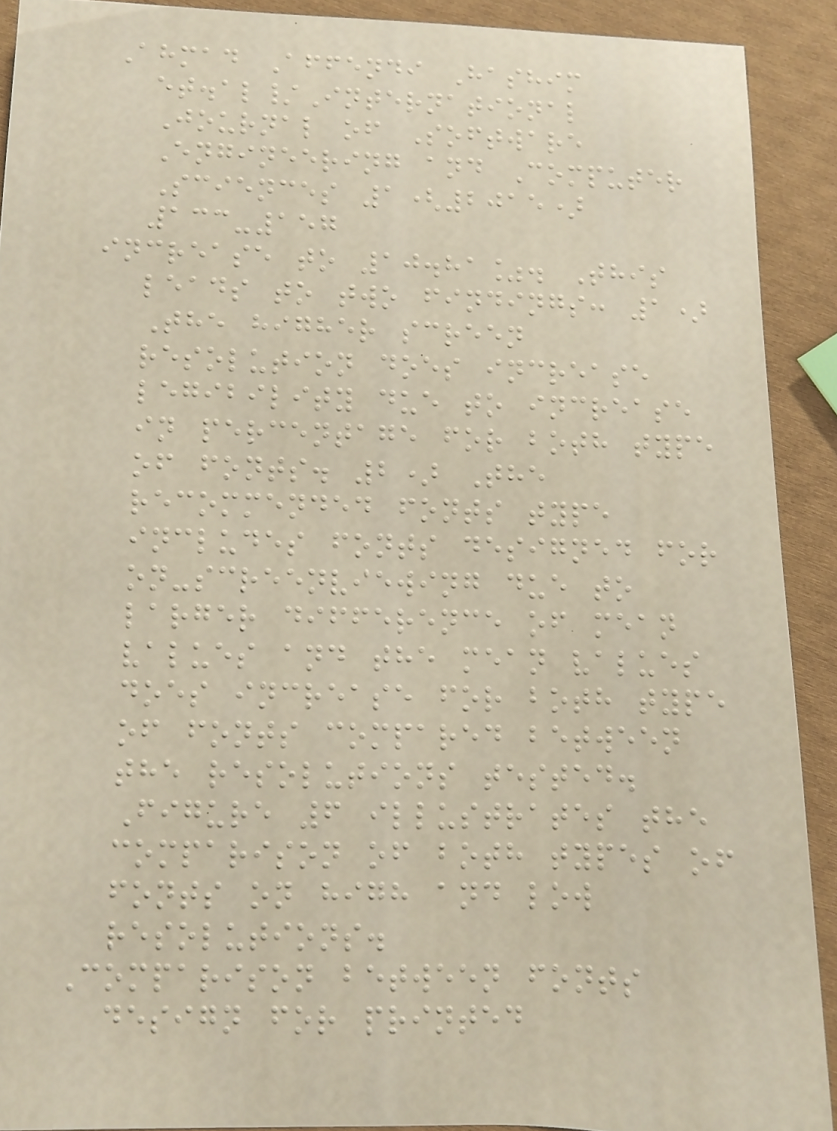Ahmad Affendi Hashim
et.al/International
Journal of Software
Engineering and Computer
Sciences 1(2015)
133-157
increase to 10.81%. This
leads to two findings: 1)
The higher screen
resolution does increase
legibility due to increase
in percentage for both type
of fonts. 2) The
recommended fonts type
includes fonts designed for
on-screenviewing due to
larger difference of mean
values and the mean values
does increase for both type
of fonts compared between
the resolutions tested.
Figure 6 illustrates the
comparison of both types of
fonts on high and low
resolutions.
Comparison between fonts
design for printed
